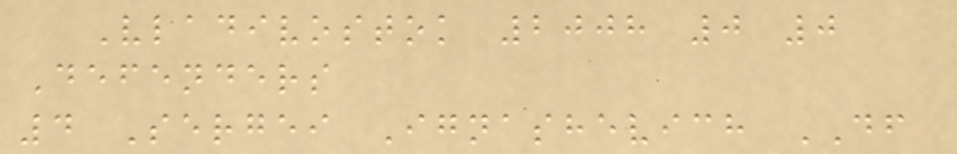Vladivostok 2008 0 0
Defenders
4 Sergei Ignashevich DF
